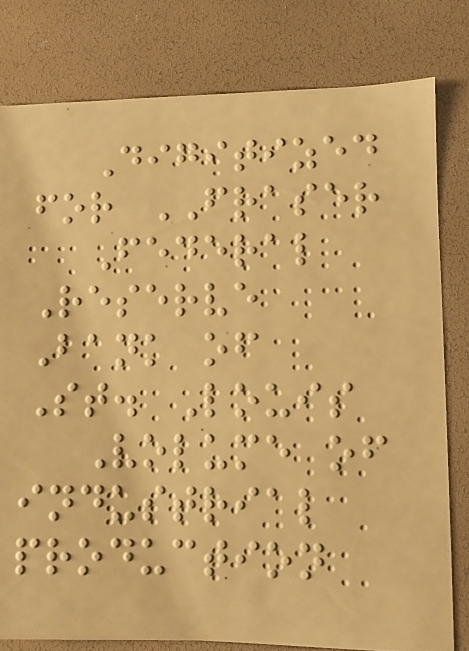Digitized
for FRASER
Federal
Reserve
Bank of
St. Louis
Volume of
industrial
production
